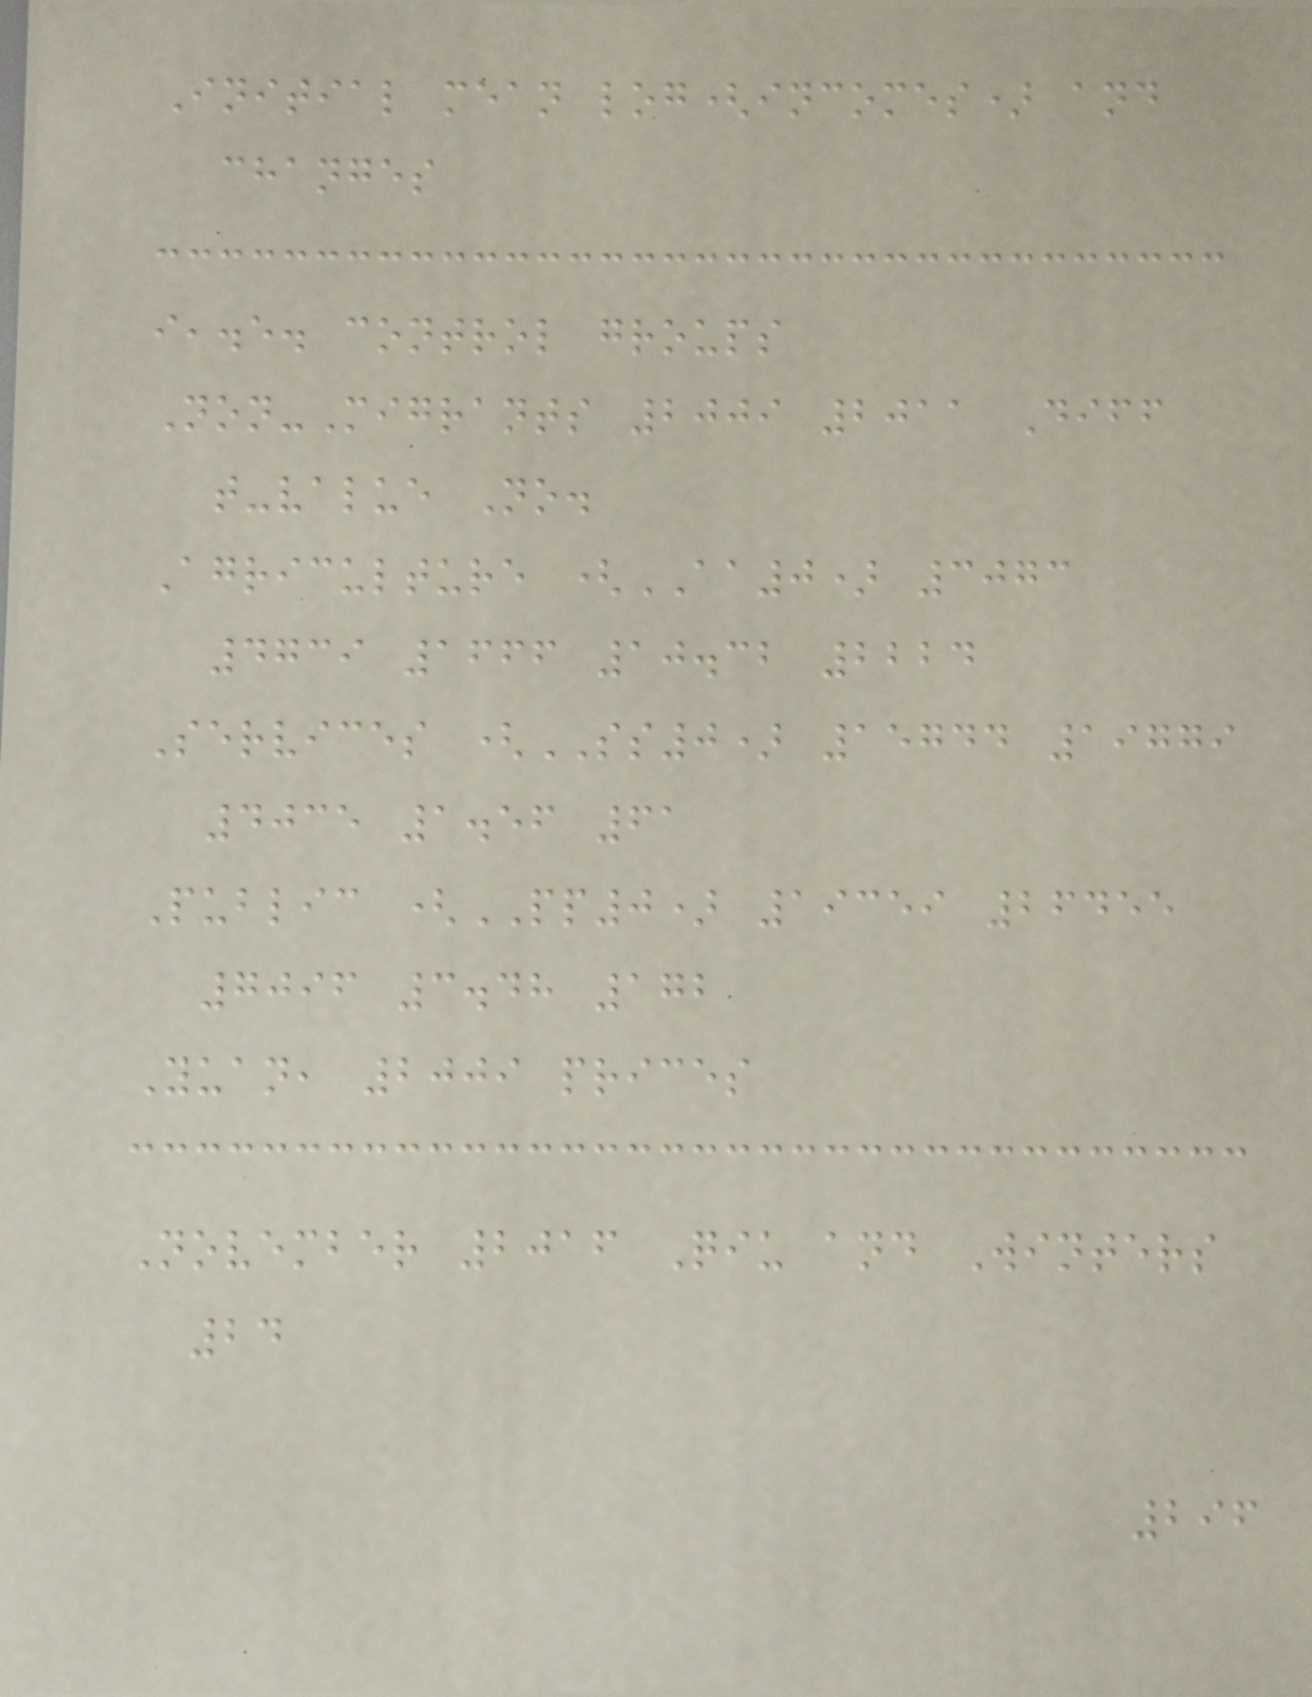Initial mean log(incomes) and
changes
i,.e. control groups
Non-Migrants 2009 2011 Diff
t-value No.
Agriculture (AA0) 3073
4739 1666 10.32 2224
Services (SS0) 15744 19779
4035 1.56 61
Public (PP0) 19359 26455
7096 3.48 172
Yuan, 2009 prices
November 2016 Qiu and Winters
24
296
